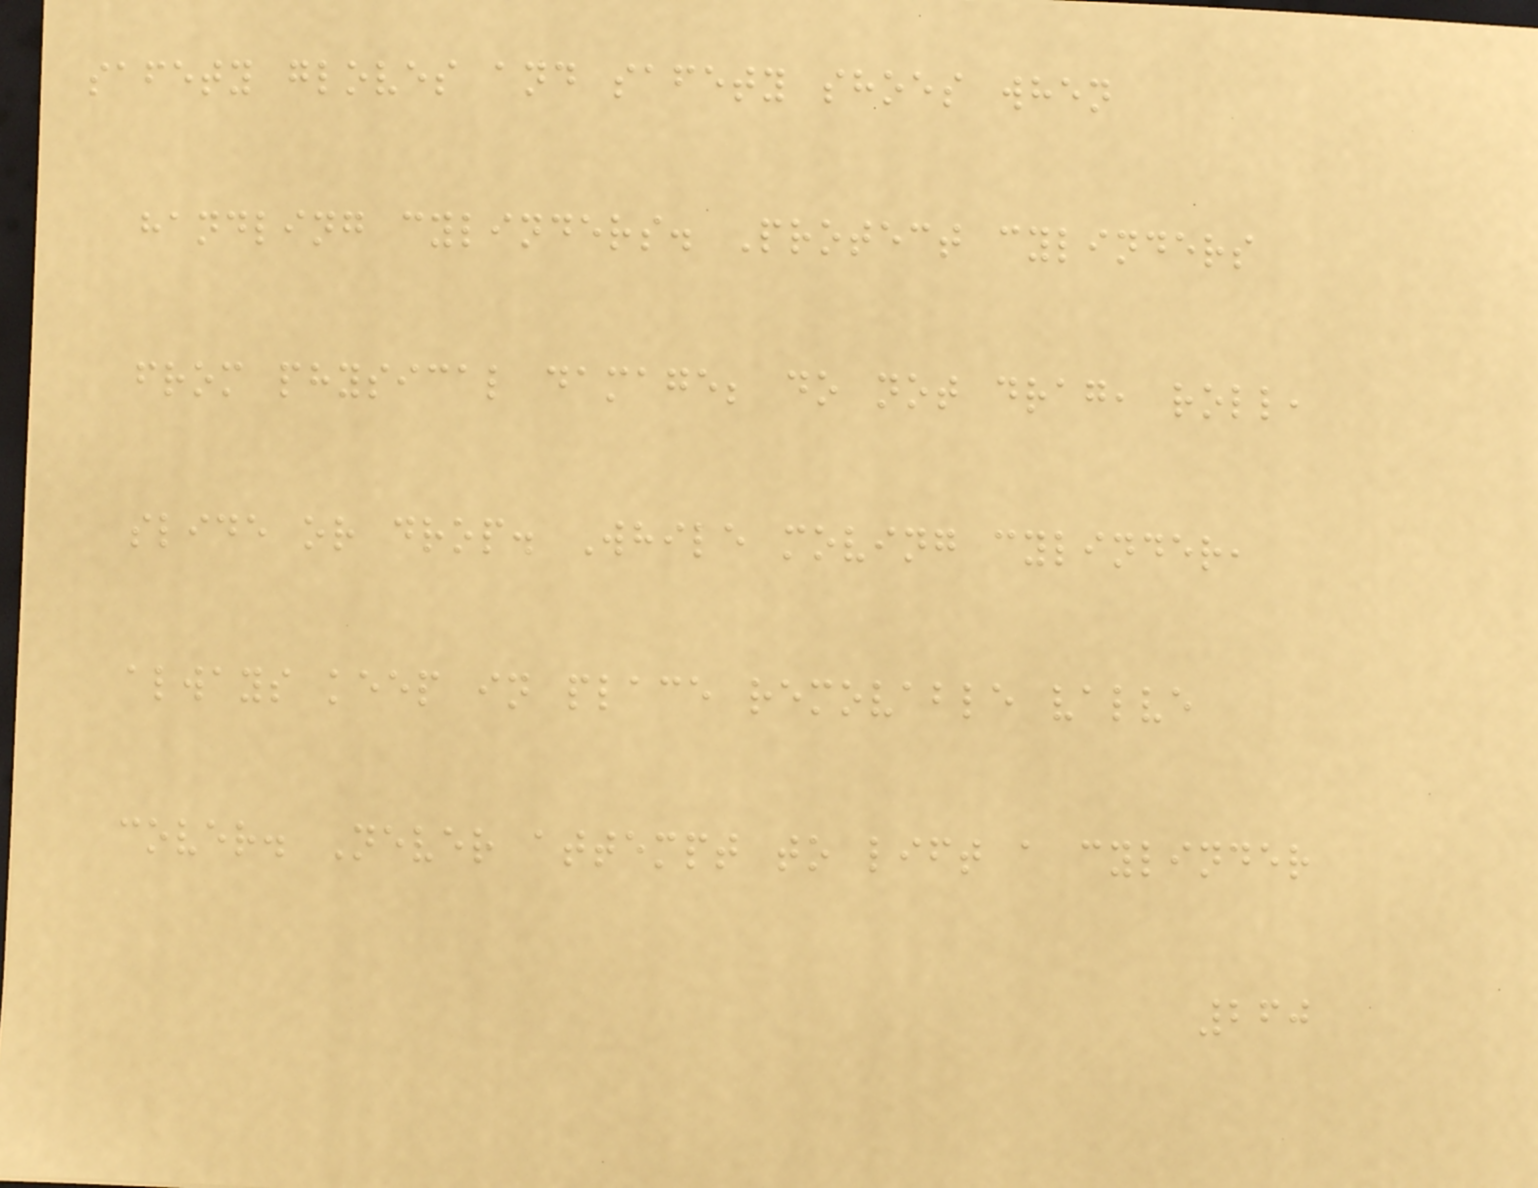safety gloves and safety shoes when
handling cylinders. Protect cylinders
from physical damage; do not drag, roll,
slide or drop. While moving cylinder,
always keep in place removable valve
cover. Never attempt to lift a cylinder
260
